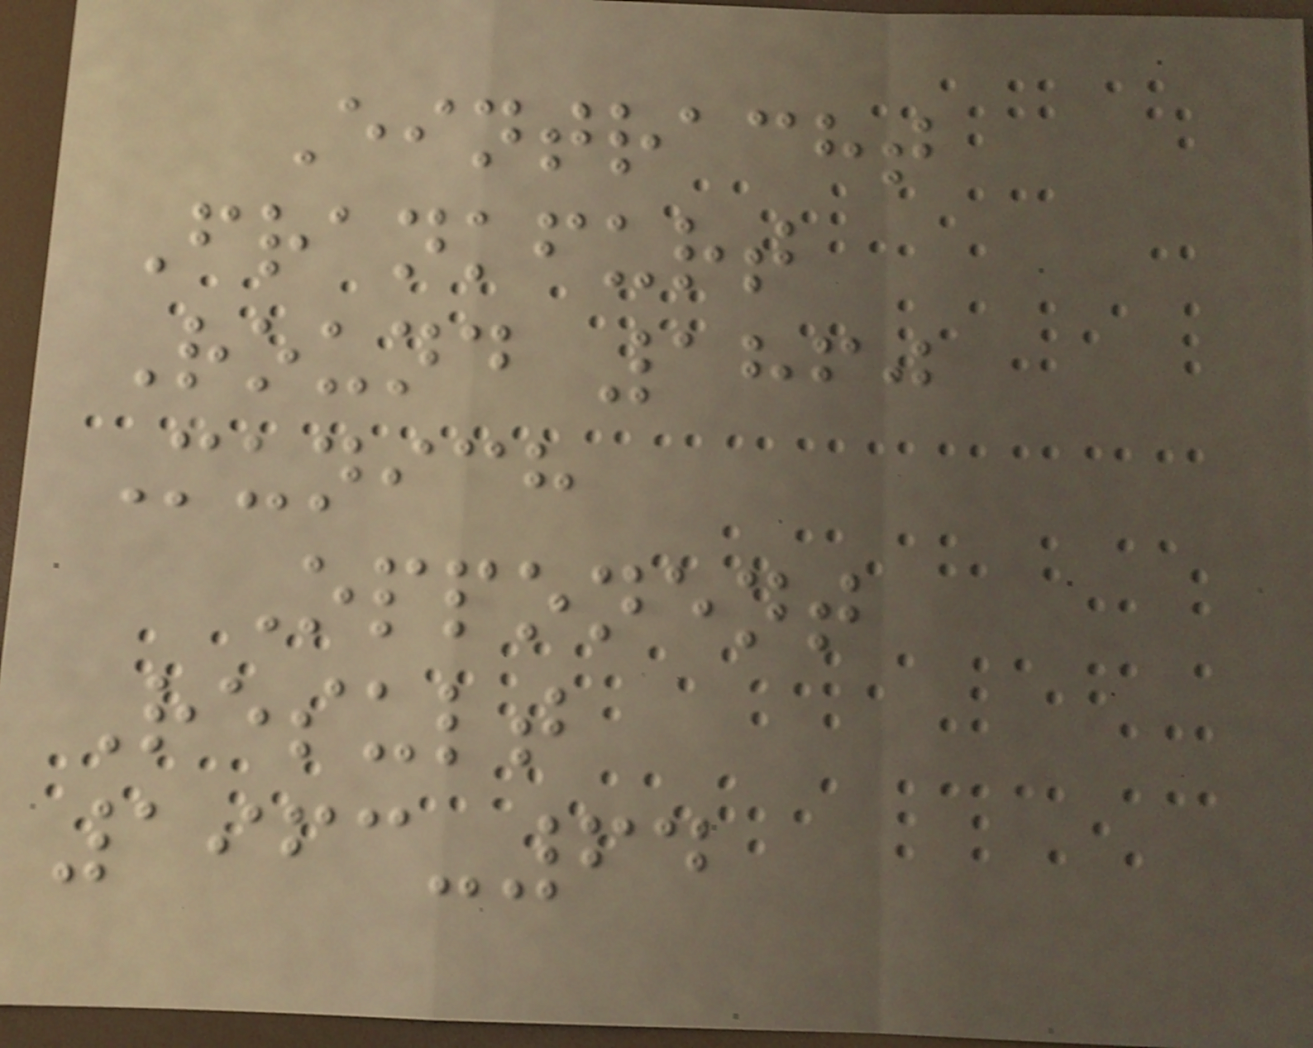Eintracht
Frankfurt
Round 1860
Munich
Opponent
Result
1963-64
